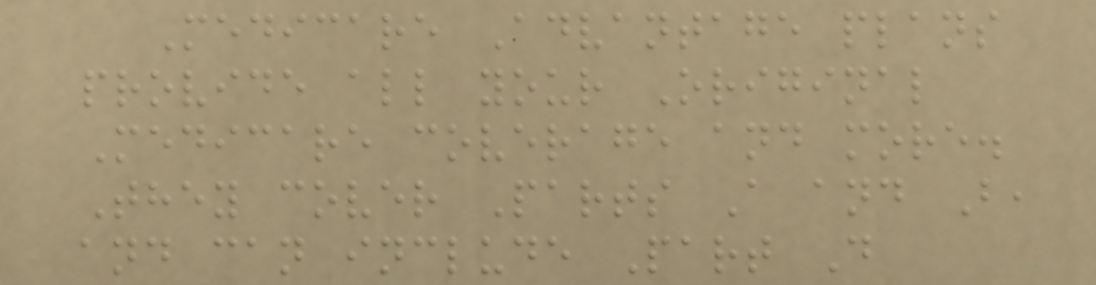Medicare Advantage plans
provide all your Original
Medicare coverage and more.
They cover Parts A and B,
and can include Part D
